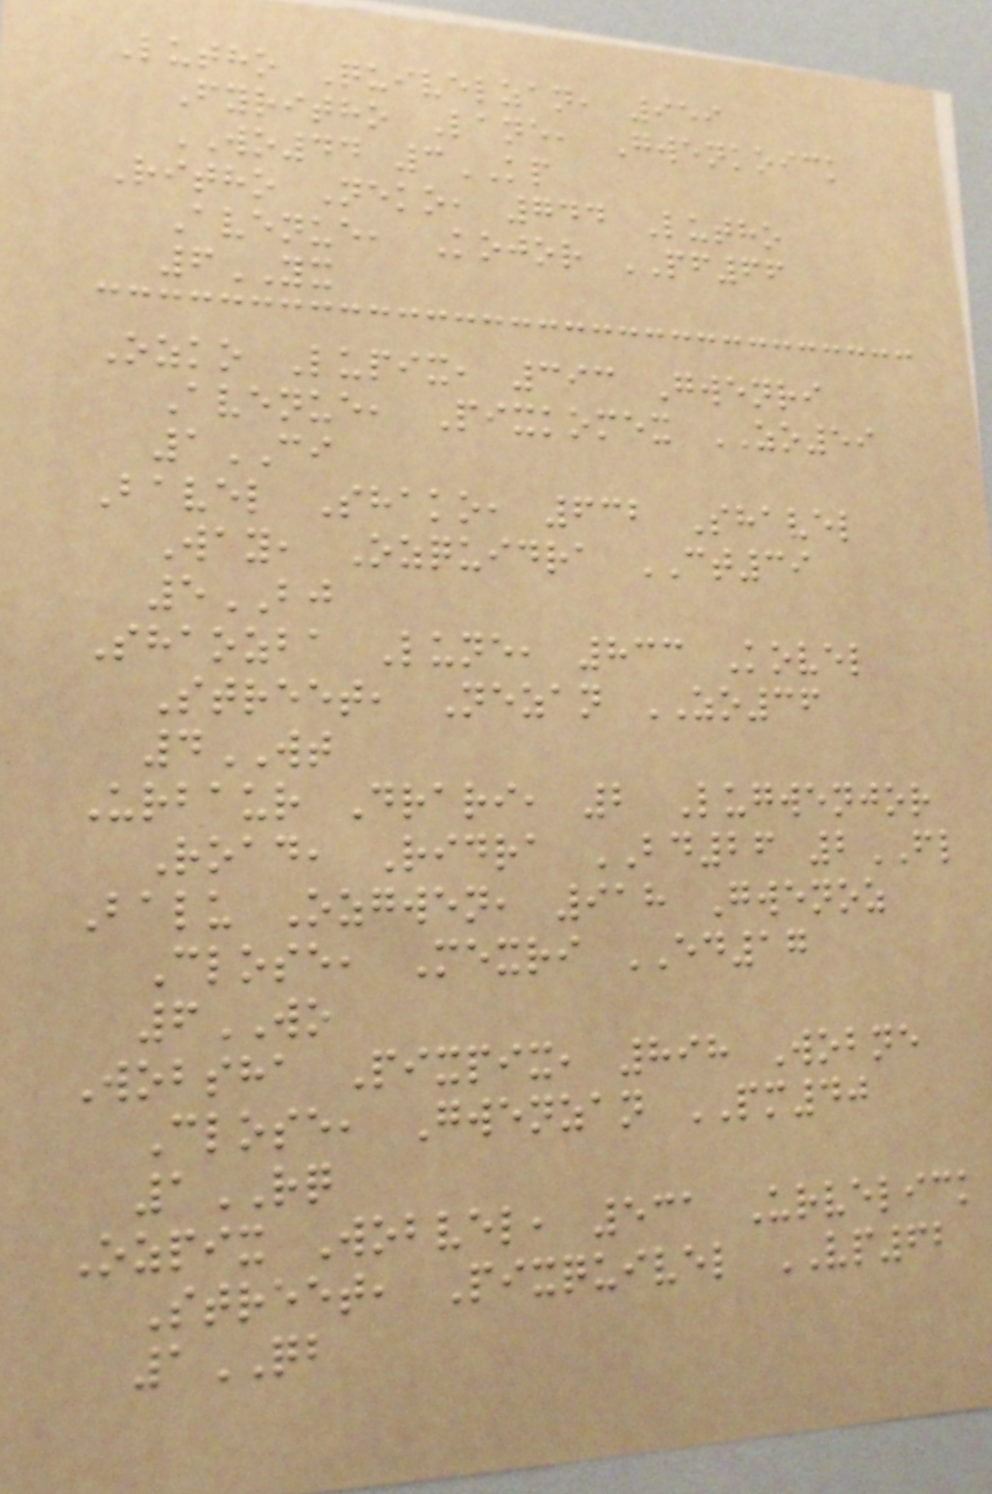Lutho Quivelzan, 959
Fyritho Lane, Gwenkoick
WO44 3KP
Ritho Neko, 744 Lutho
Avenue, Kojor PF66
6YX
Ozko Lupix, 393 Gwenri
Avenue, Pixkomex ZO59
1CI
Bavel Shako, 632 Shavel
Way, Ozquidra CT39
5BJ
Shaozba Lune, 833 Kovel
Street, Nezan ZO36
4WT
Urbaur Drari, 2 Lugwenjor
Road, Ridra BD26 2FL
Balu Ozgwen, 918 Gwenoz
Close, Mexri ED17
6WO
Wobsha Pixpix, 898 Wobne
Close, Gwenzan PM40
1RQ
Ozpix Wobvel, 531 Urvelick
Street, Pixquivel VP62
1QB
